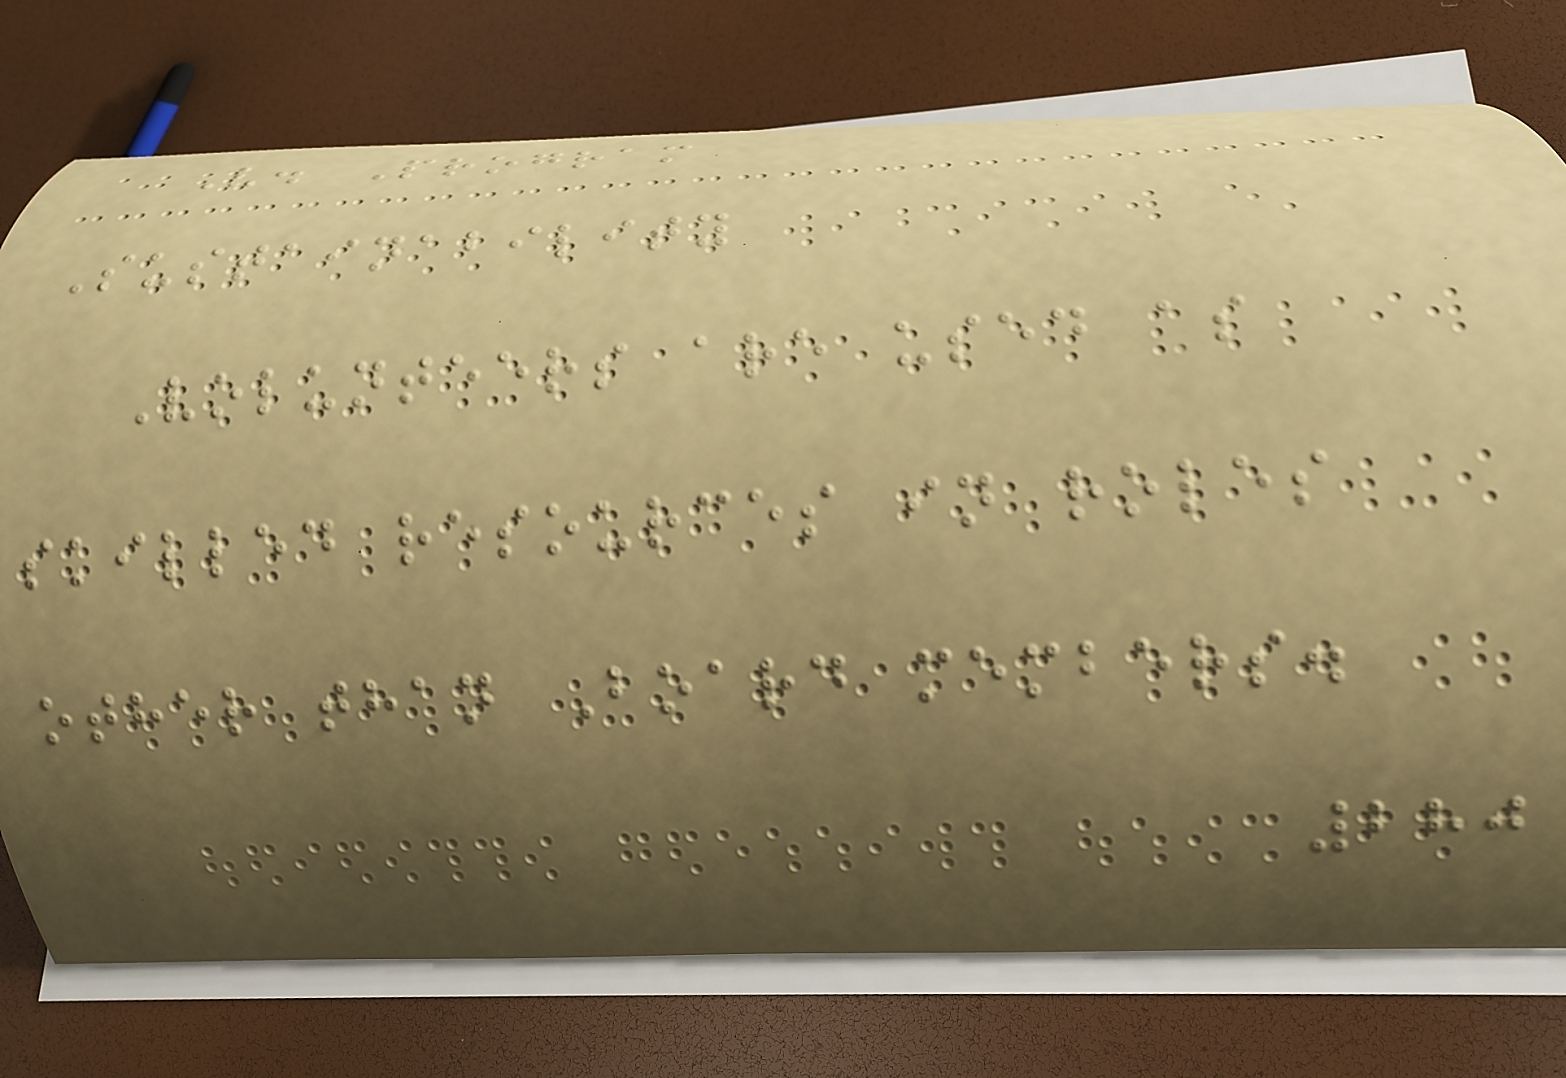V. Program
Sustainability
Volunteers are used as
skilled resources in roles
other than Board members.
280
